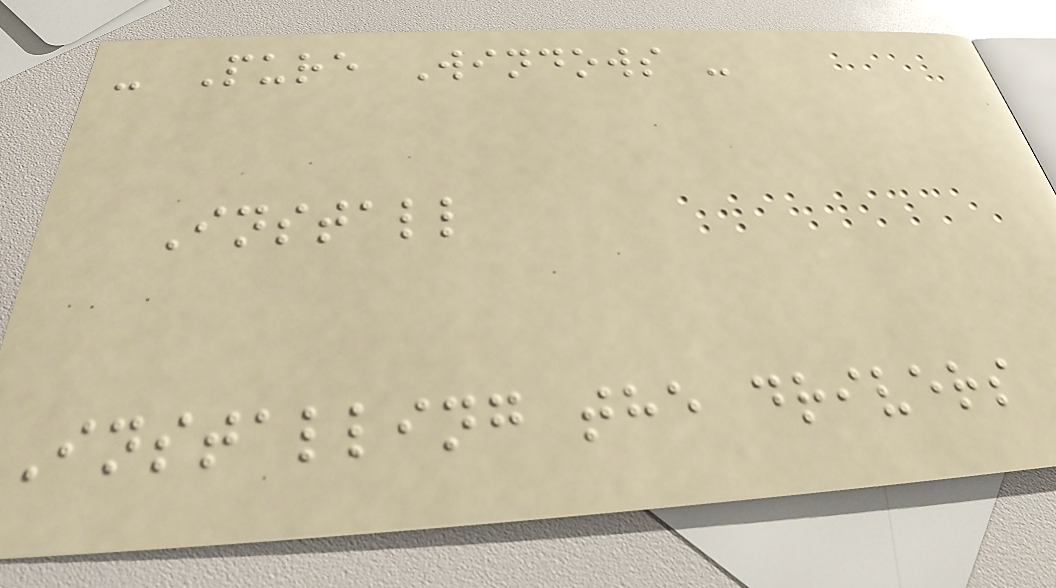- Pure Windows -
Install
Installing the drivers
